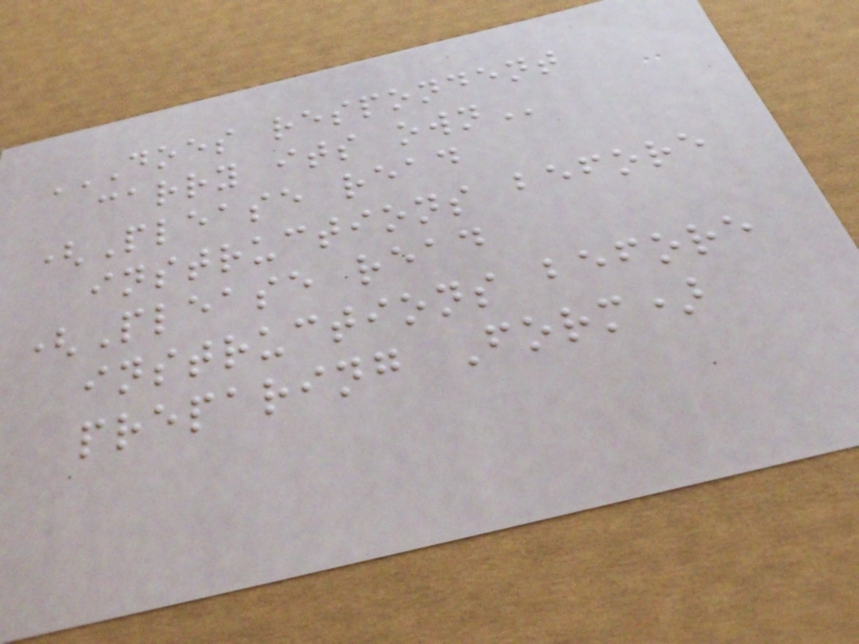DOES RESPONDENT
CARRY ITS OWN
(Please read
instructions before
(Please read
instructions before
preparing Form)
